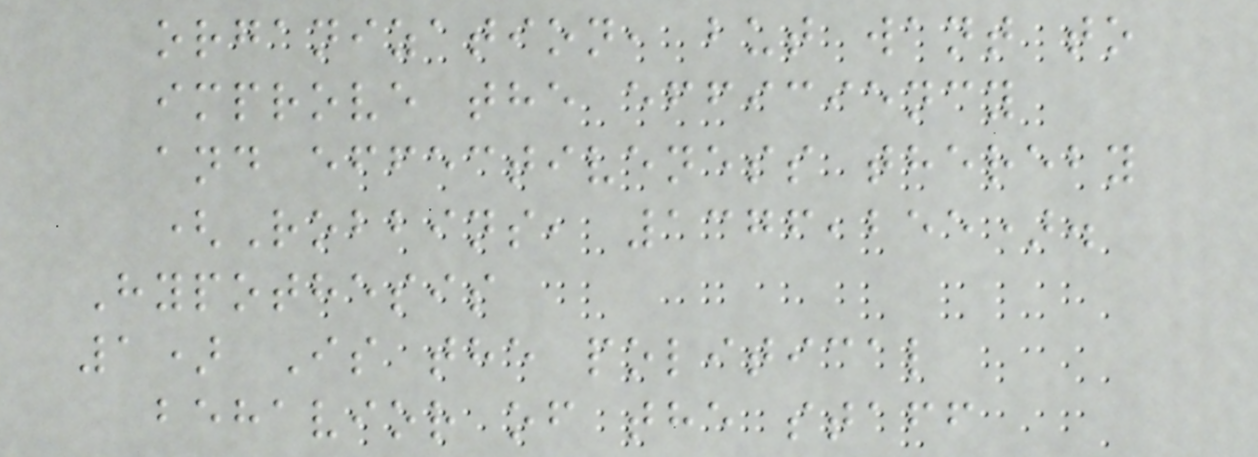organization, but want to
improve the efficiency
and effectiveness thereby
(Robbins, 1376,255).
Hypothesis
1) Is the political
behavior of the staff
